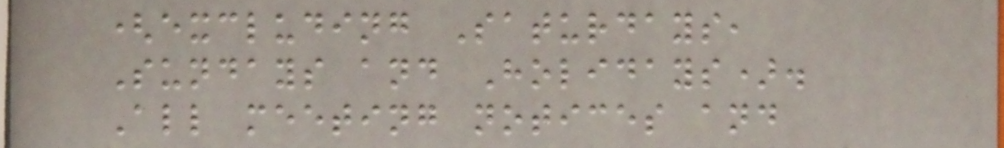(excluding Saturdays,
Sundays and Holidays).
All meeting notices and
